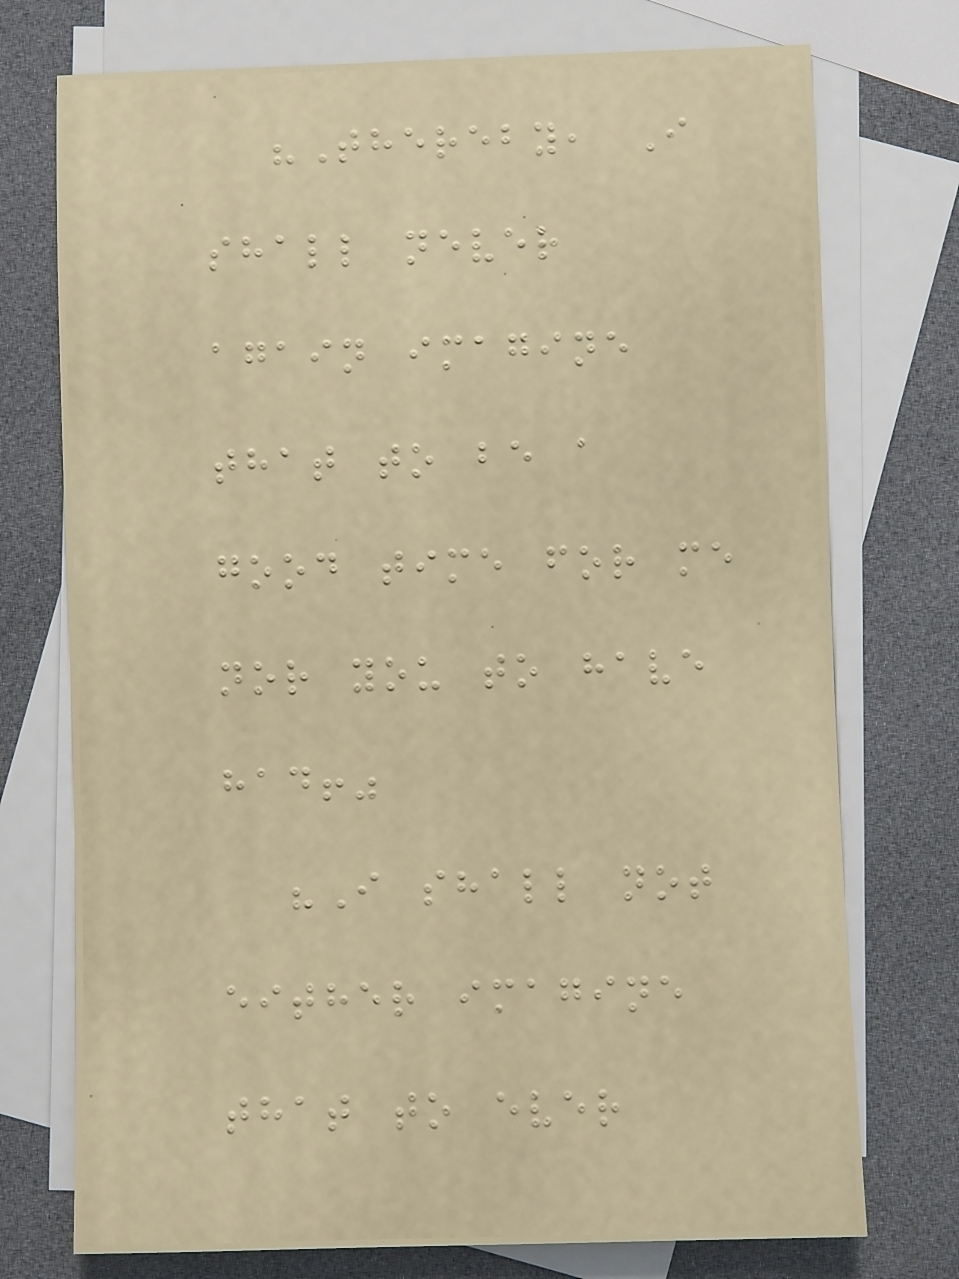"Thereby, I
shall never
again imagine
that to be a
good time for me
nor you to have
had!"
"I shall not
either imagine
that to ever
